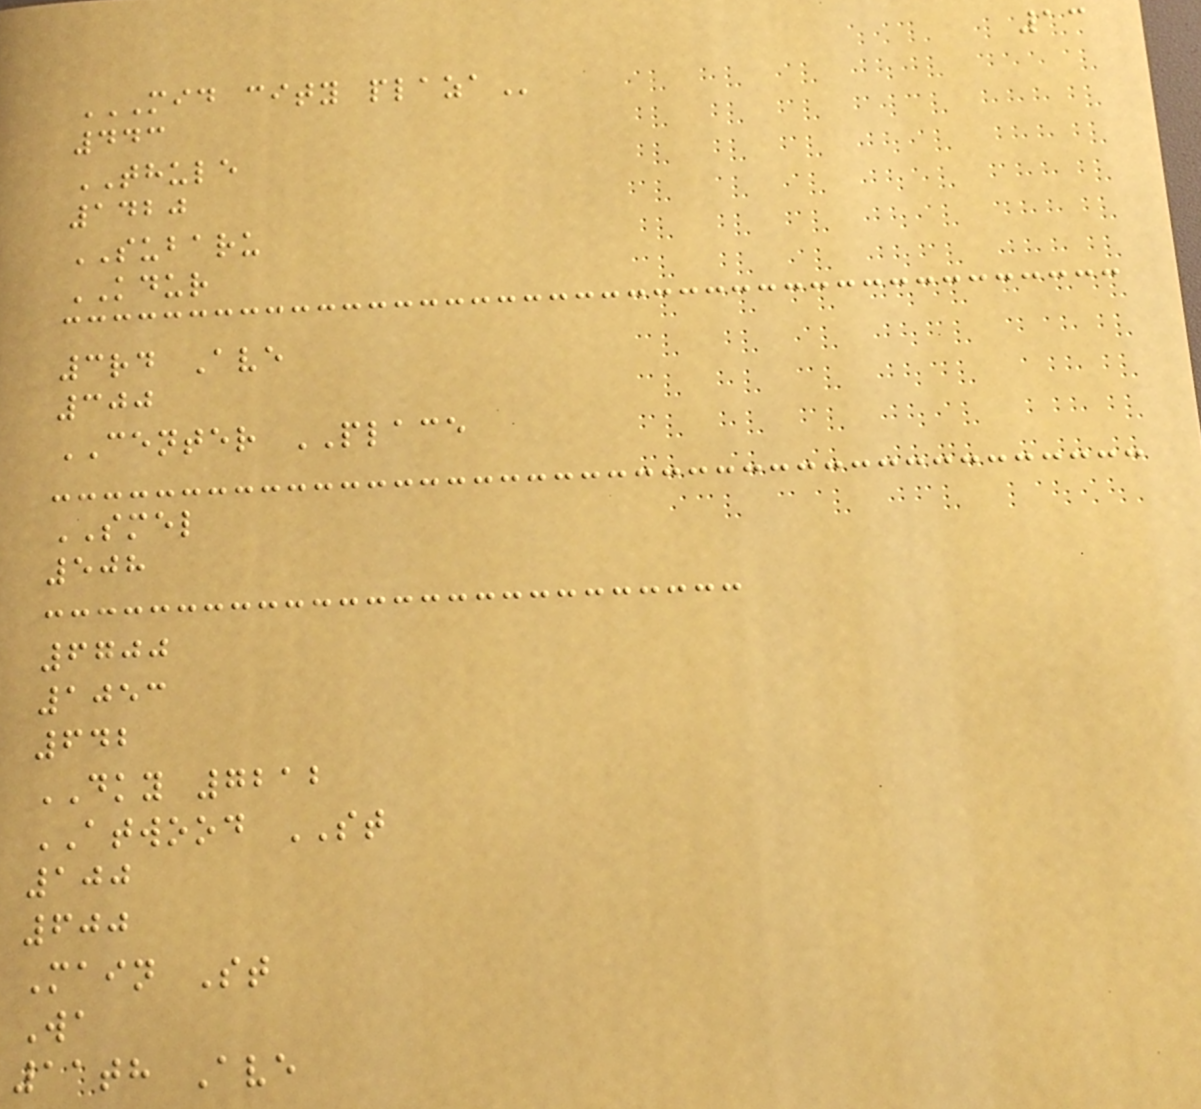13
MID CITY PLAZA
443
THULE
1420
SUBARU
KDUR
3rd Ave
300
CENTER PLACE
SMEL
508
6700
1053
642
DKY 7212
ATWOOD ST
100
600
Main St
Wa
11th Ave
